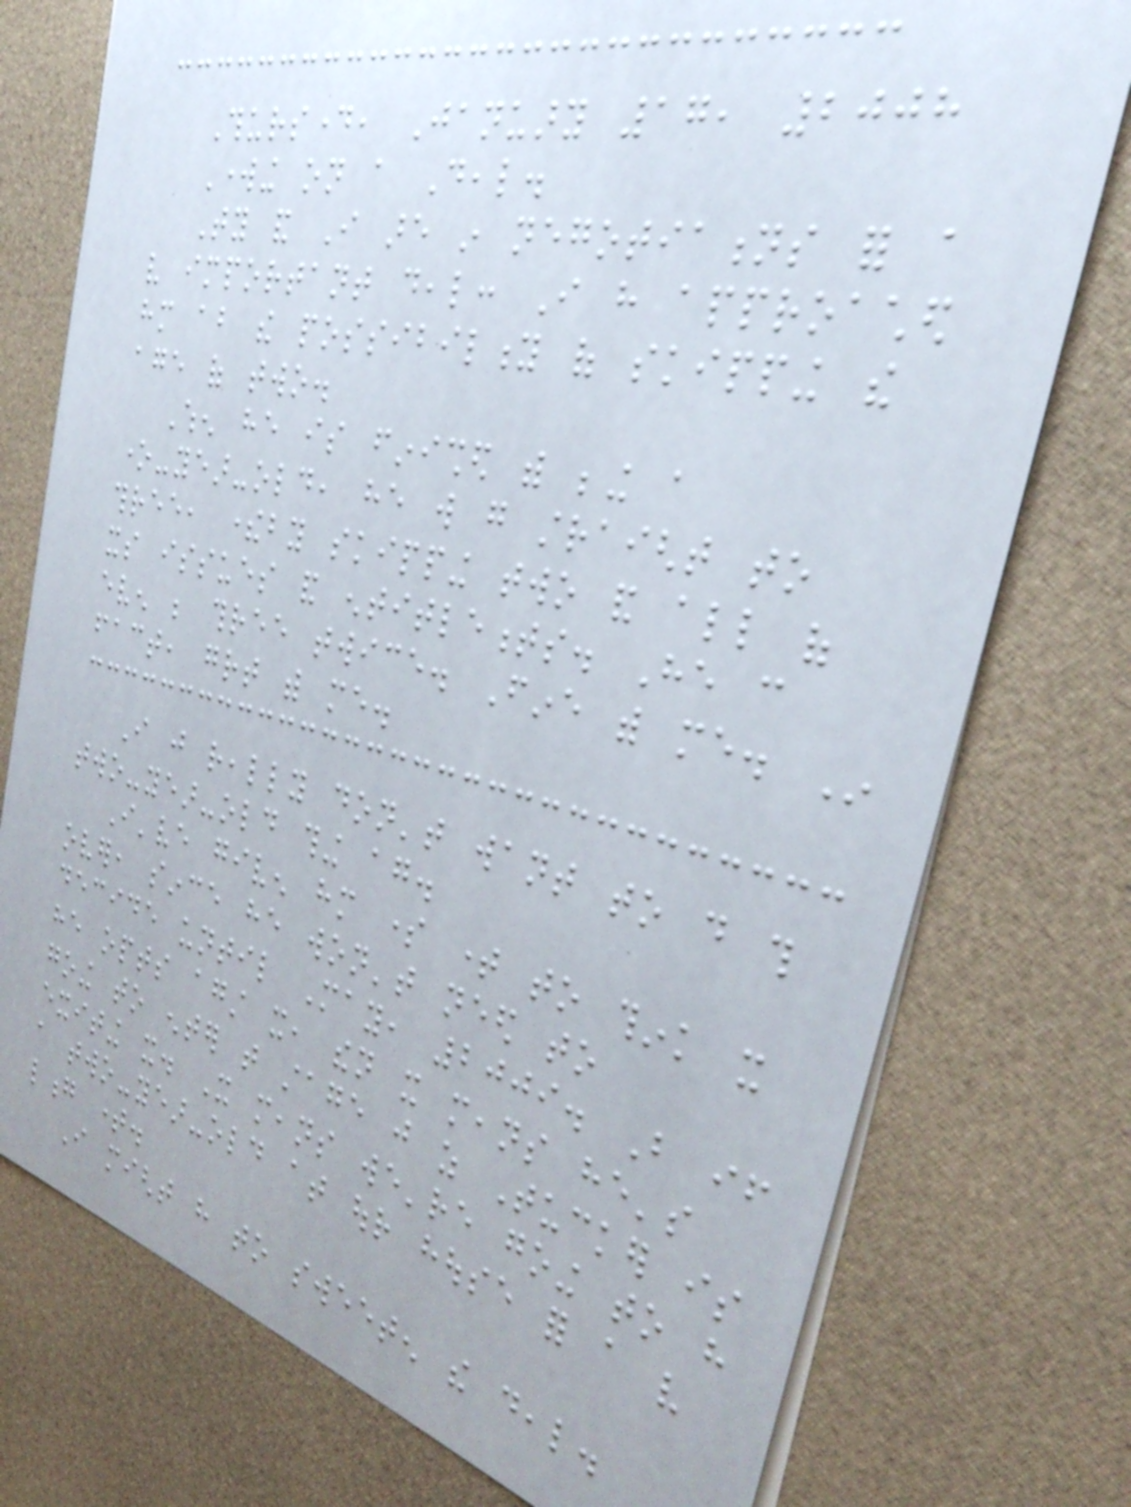Thursday, January 17, 2008
Working on a Deal.
Ty and I are in negotiations for a
very important deal: I have approached
him about the possibility of skipping the
age of two.
When he is finished with being a
one-year-old, he will go straight to
three, thereby skipping two and all of
its issues and entitlements. He can
even be three twice. Fine with me. In
fact, great with me.
I just really don't want to do this
two-year-old thing again.
I've given him some time to think it
over, since he won't need to
decide until May, 2009. But if
he opts against it, then it means he's
going to enter that stage just as Tucker is
exiting it. It means we're going to have
a two-year-old at our house for a very
long time.
I might have to sweeten the deal.
